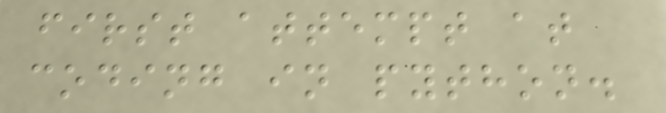first attempt at
coding in python.
